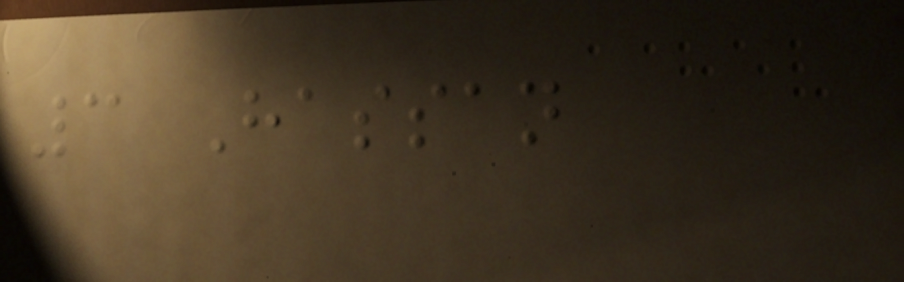3 Hassan
